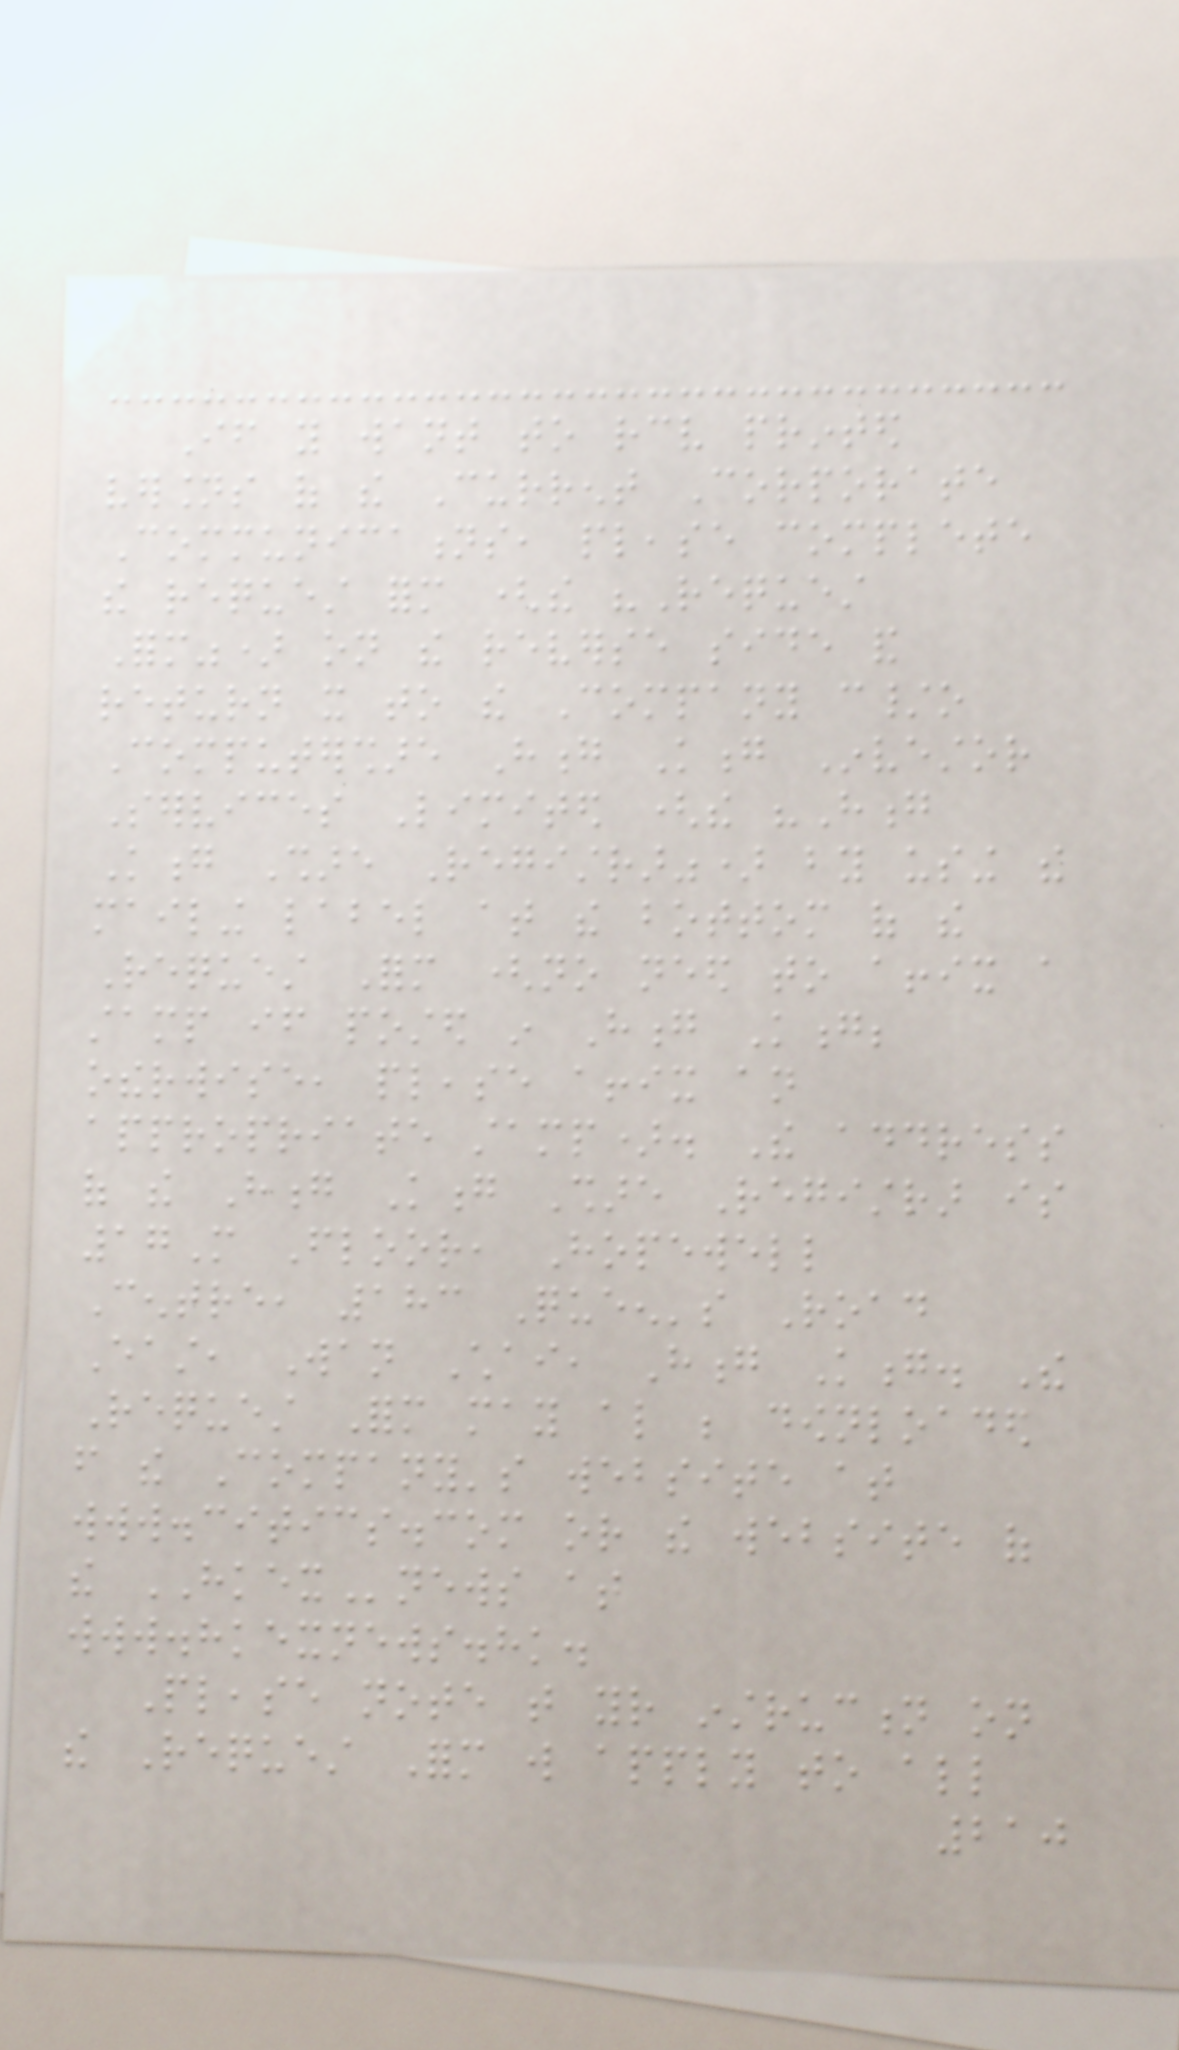If you want to receive printed
versions of the Current Corporate
Communications, please complete
the request form (the "Request
Form") on the reverse side and
return it to the Company c/o
Computershare Hong Kong Investor
Services Limited (the "Hong
Kong Share Registrar") by using the
mailing label at the bottom of the
Request Form (no need to affix a
stamp if posted in Hong Kong;
otherwise, please affix an
appropriate stamp). The address
of the Hong Kong Share Registrar is
17M Floor, Hopewell
Centre, 183 Queen's Road
East, Wan Chai, Hong Kong. The
Request Form may also be downloaded
from the Company's website at
www.citics.com or the website of
the HKEXnews at
www.hkexnews.hk.
Please note that your instruction on
the Request Form will apply to all
210
